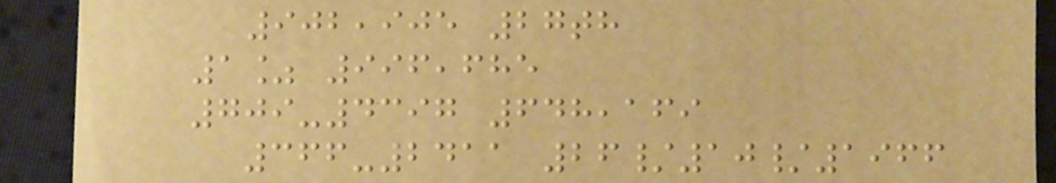902,905 27th
1% 996,685
709-4397 648,169
366-2411 26/10/1966
